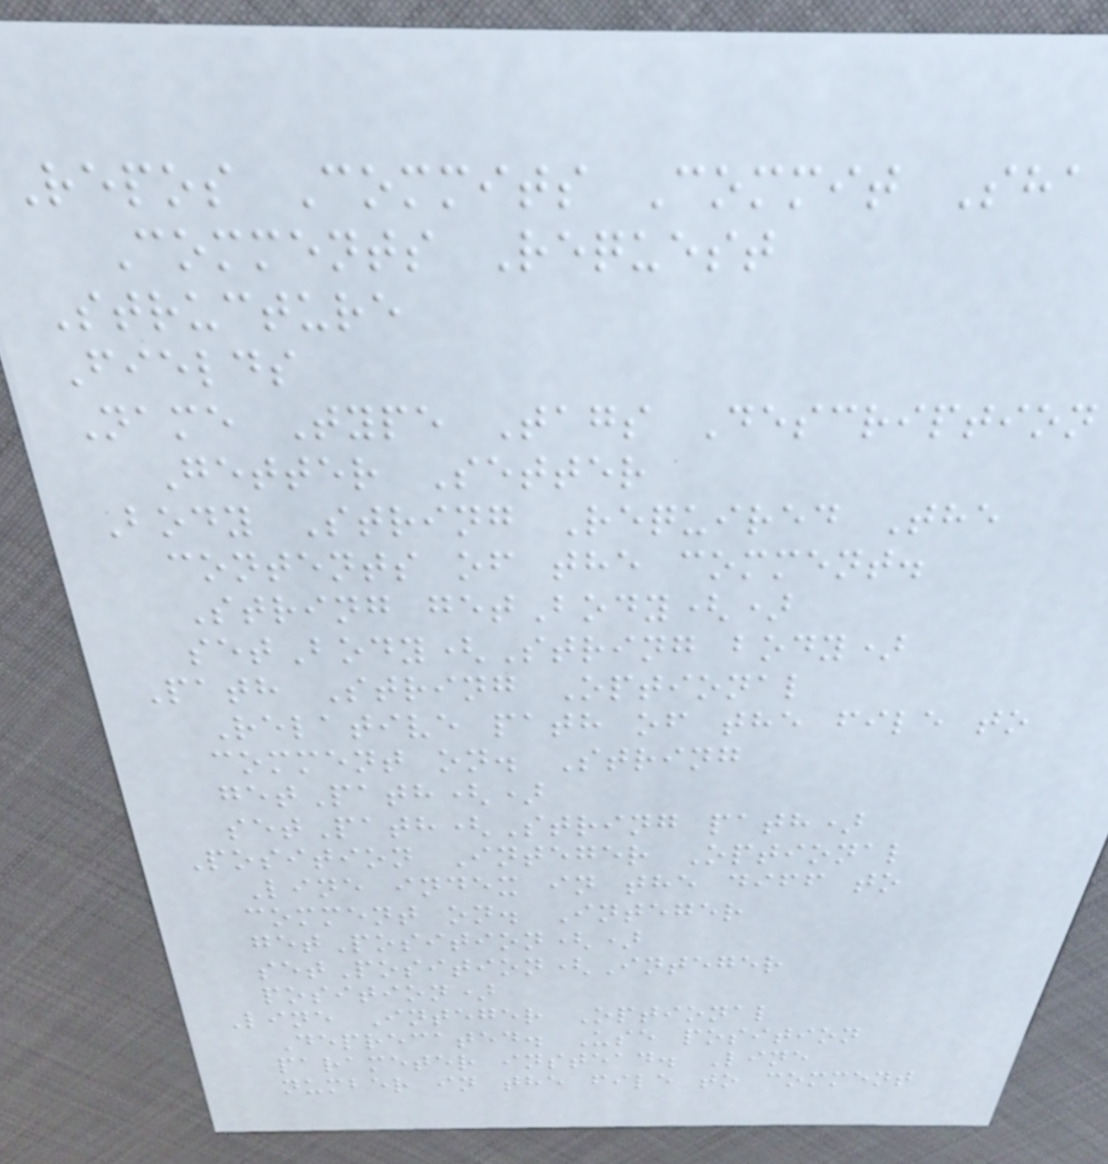Repos Commits Commit Sha
Comments Request
Structure
Fields
Name Type Tags Description
Getter Setter
Body String Required The
contents of the comment.
String getBody()
setBody(String body)
Path String Optional
Relative path of the file to
comment on. String
getPath()
setPath(String path)
Position Integer Optional
Line index in the diff to
comment on. Integer
getPosition()
setPosition(Integer
position)
Line Integer Optional
Deprecated. Use position
parameter instead. Line
number in the file to comment
